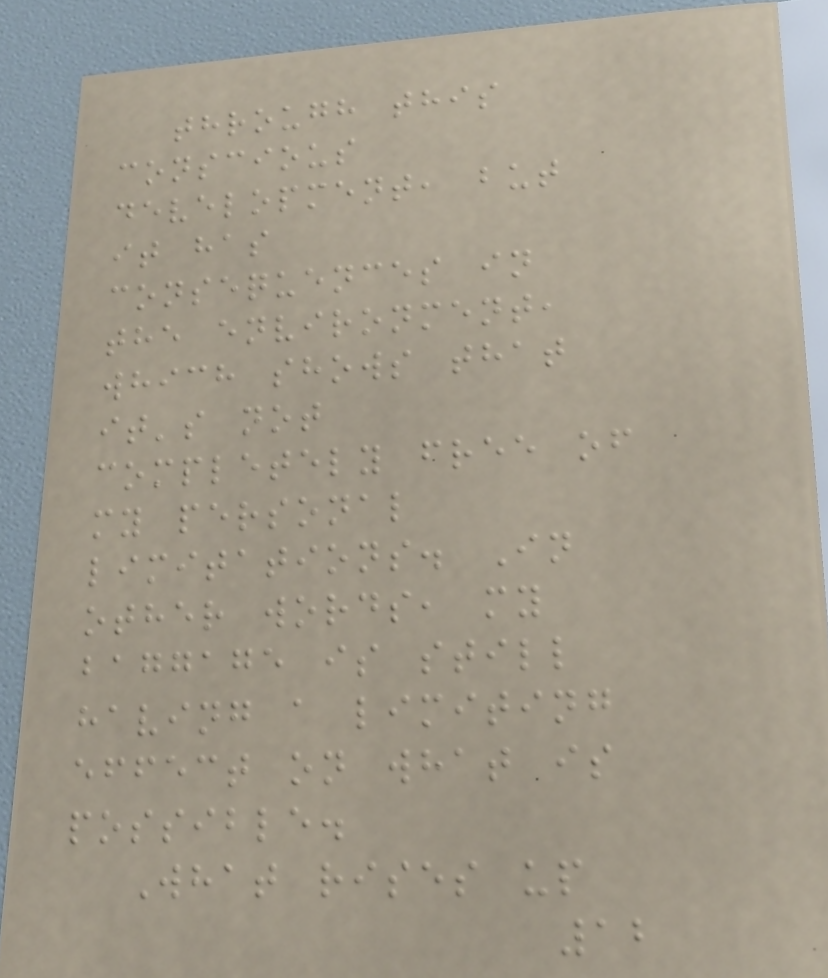through this
conscious
development, but
it has
consequences in
the environment,
which shows that
it's not
completely free of
my personal
limitations. In
other words, my
baggage is still
having a limiting
effect on what is
possible.
What rises up
12
